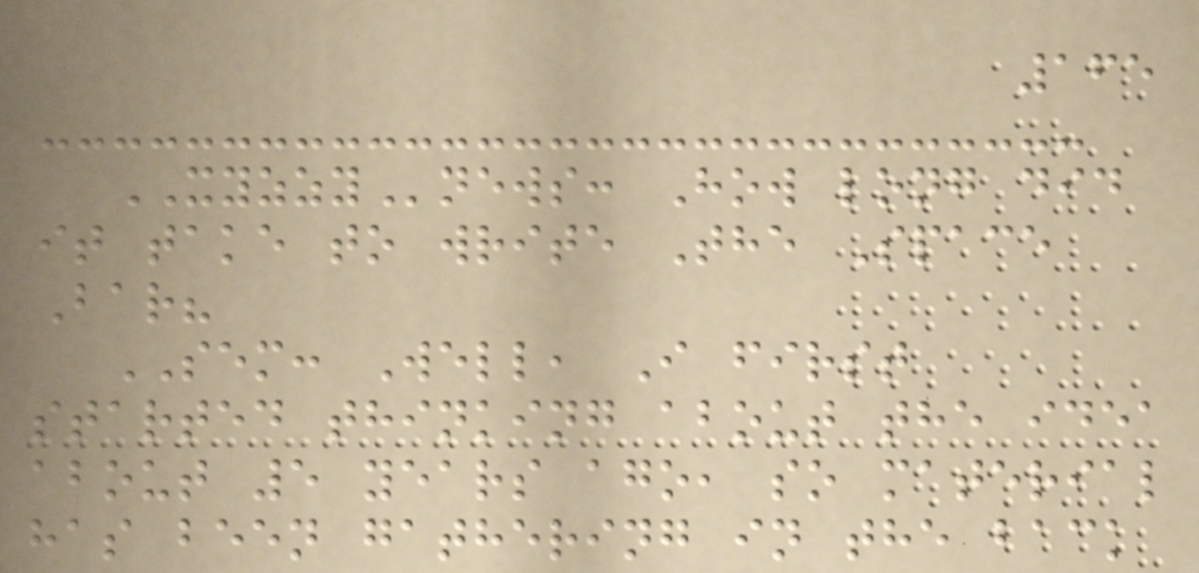165
XYZZYnews: How long did
it take to write The Space
Bar?
SEM: Well, I first
started thinking about the idea
about 5 years ago, so material
has been gathering in the back
